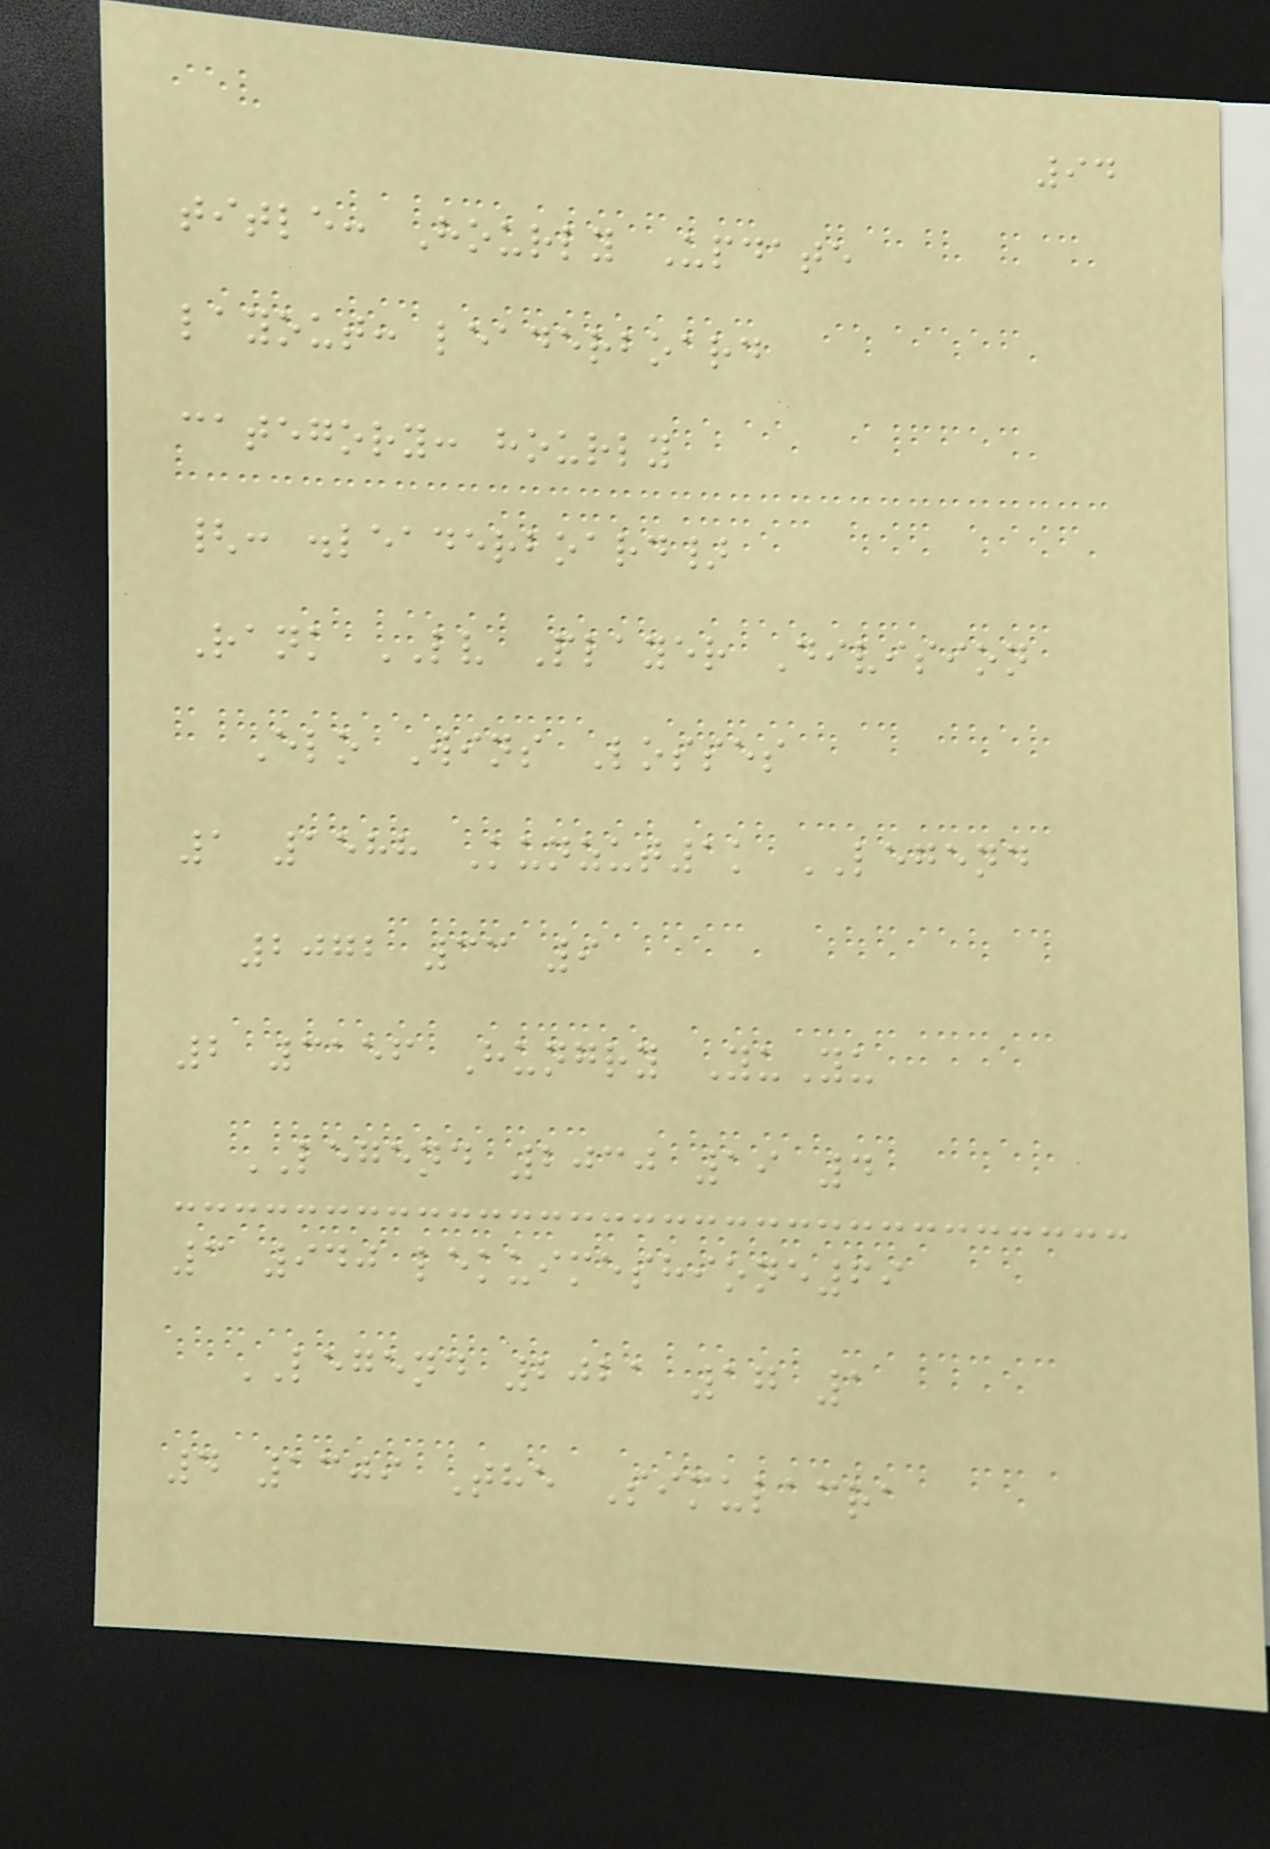94
title: Hourly Update
layout: leaderboard
category: hourly
{: .leaderboard}
Rank LV Player Division
Elo Wins Losses
1 1588 Kunzut1k LEGEND
2072 33 9
2 3156 Hungry YuYu
LEGEND 2030 19 4
3 940 lekuimeshione69
LEGEND 2021 17 1
4 1309 The Simulacra
